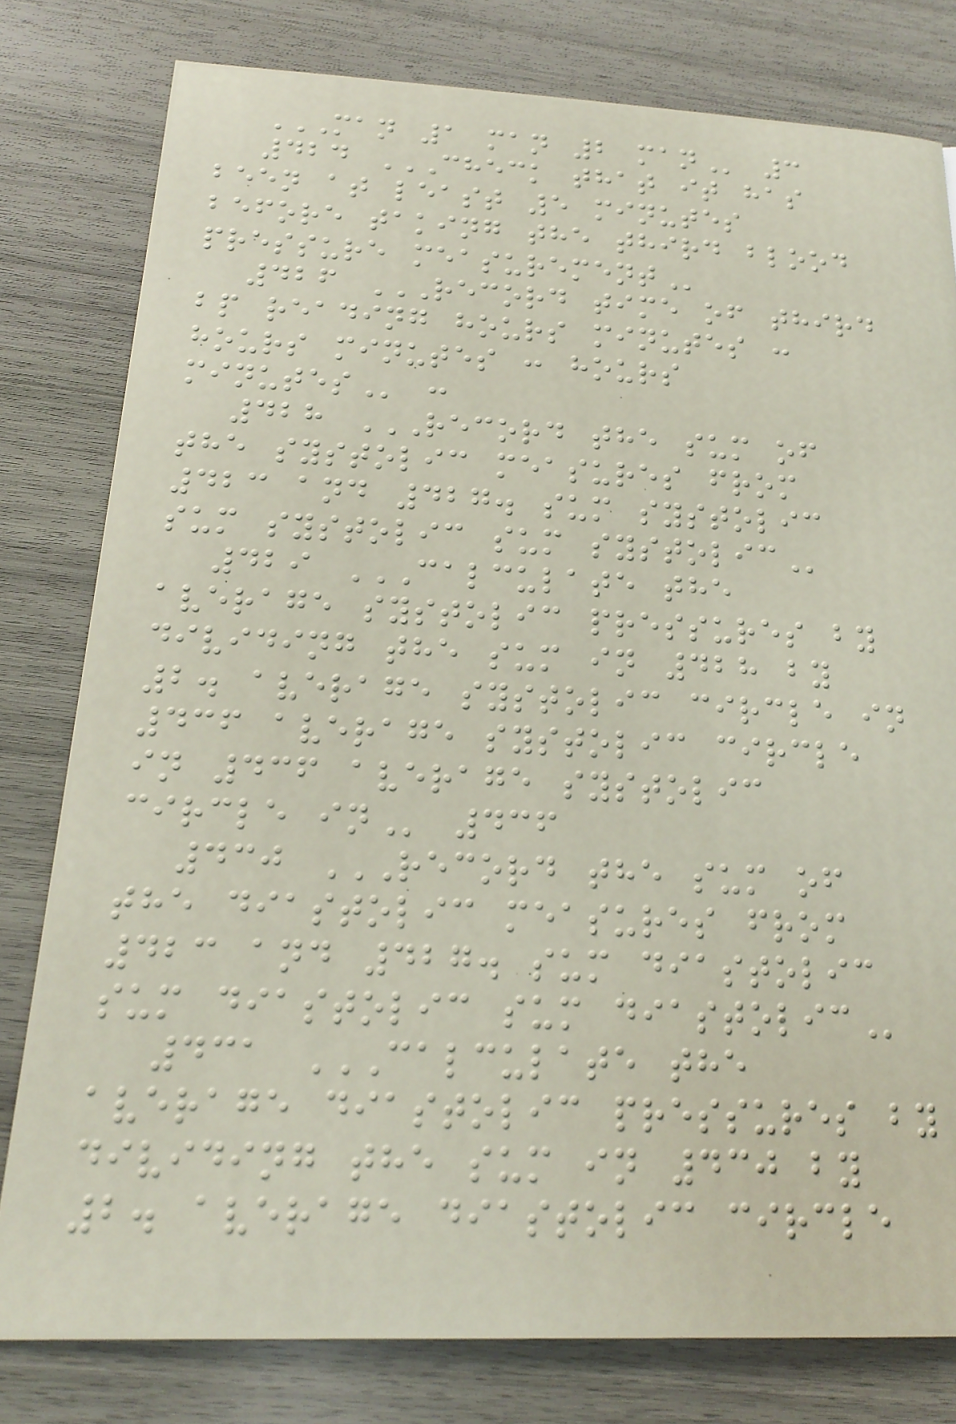MAN 1 MAN 2 MAN 3
424 CHECK THAT IT HAS
BEEN AT LEAST 5 MINUTES
BEFORE TAKING THE THIRD BLOOD
PRESSURE MEASUREMENT
426 RECORD TIME OF THIRD
BP READING HOURS MINUTES :
HOURS MINUTES : HOURS
MINUTES :
428 RECORD THE SUM OF
THE SYSTOLIC MEASURES FROM
423 AND 427. SUM SYSTOLIC
SUM SYSTOLIC SUM SYSTOLIC
429 CALCULATE THE
AVERAGE SYSTOLIC PRESSURES BY
DIVIDING THE SUM IN 428 BY
2. AVERAGE SYSTOLIC CIRCLE IN
436 AVERAGE SYSTOLIC CIRCLE
IN 436 AVERAGE SYSTOLIC
CIRCLE IN 436
430 RECORD THE SUM OF
THE DIASTOLIC MEASURES FROM
423 AND 427. SUM DIASTOLIC
SUM DIASTOLIC SUM DIASTOLIC
431 CALCULATE THE
AVERAGE DIASTOLIC PRESSURES BY
DIVIDING THE SUM IN 430 BY
2. AVERAGE DIASTOLIC CIRCLE
